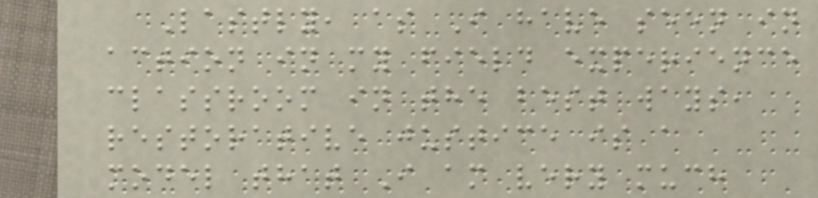Lastly, as I have seen in
action in my field experience
classroom in the best ways,
restorative justice is a
model that I am very much
